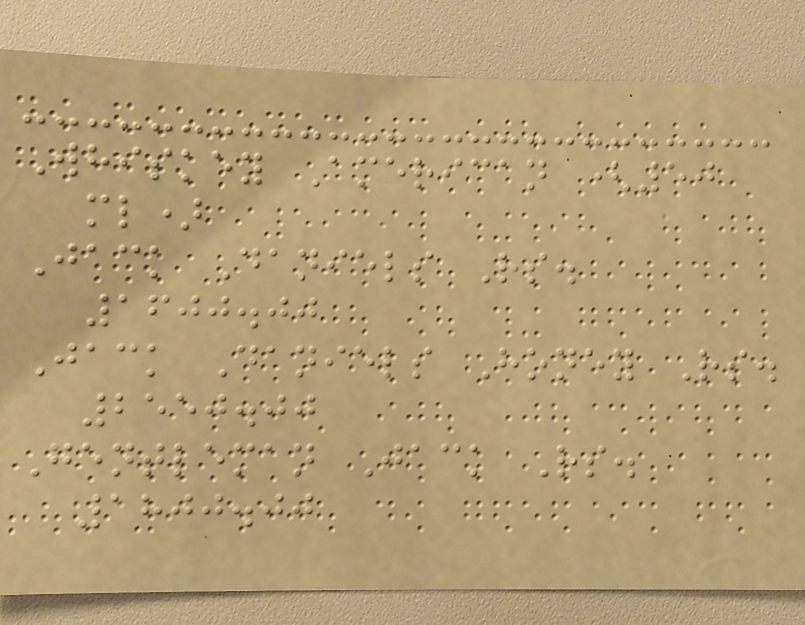Whiskey American (50
ml)
Jack Daniels Rs.
1600.00
Jack Daniels Honey Rs.
2550.00
Gentleman Jack Rs.
1800.00
